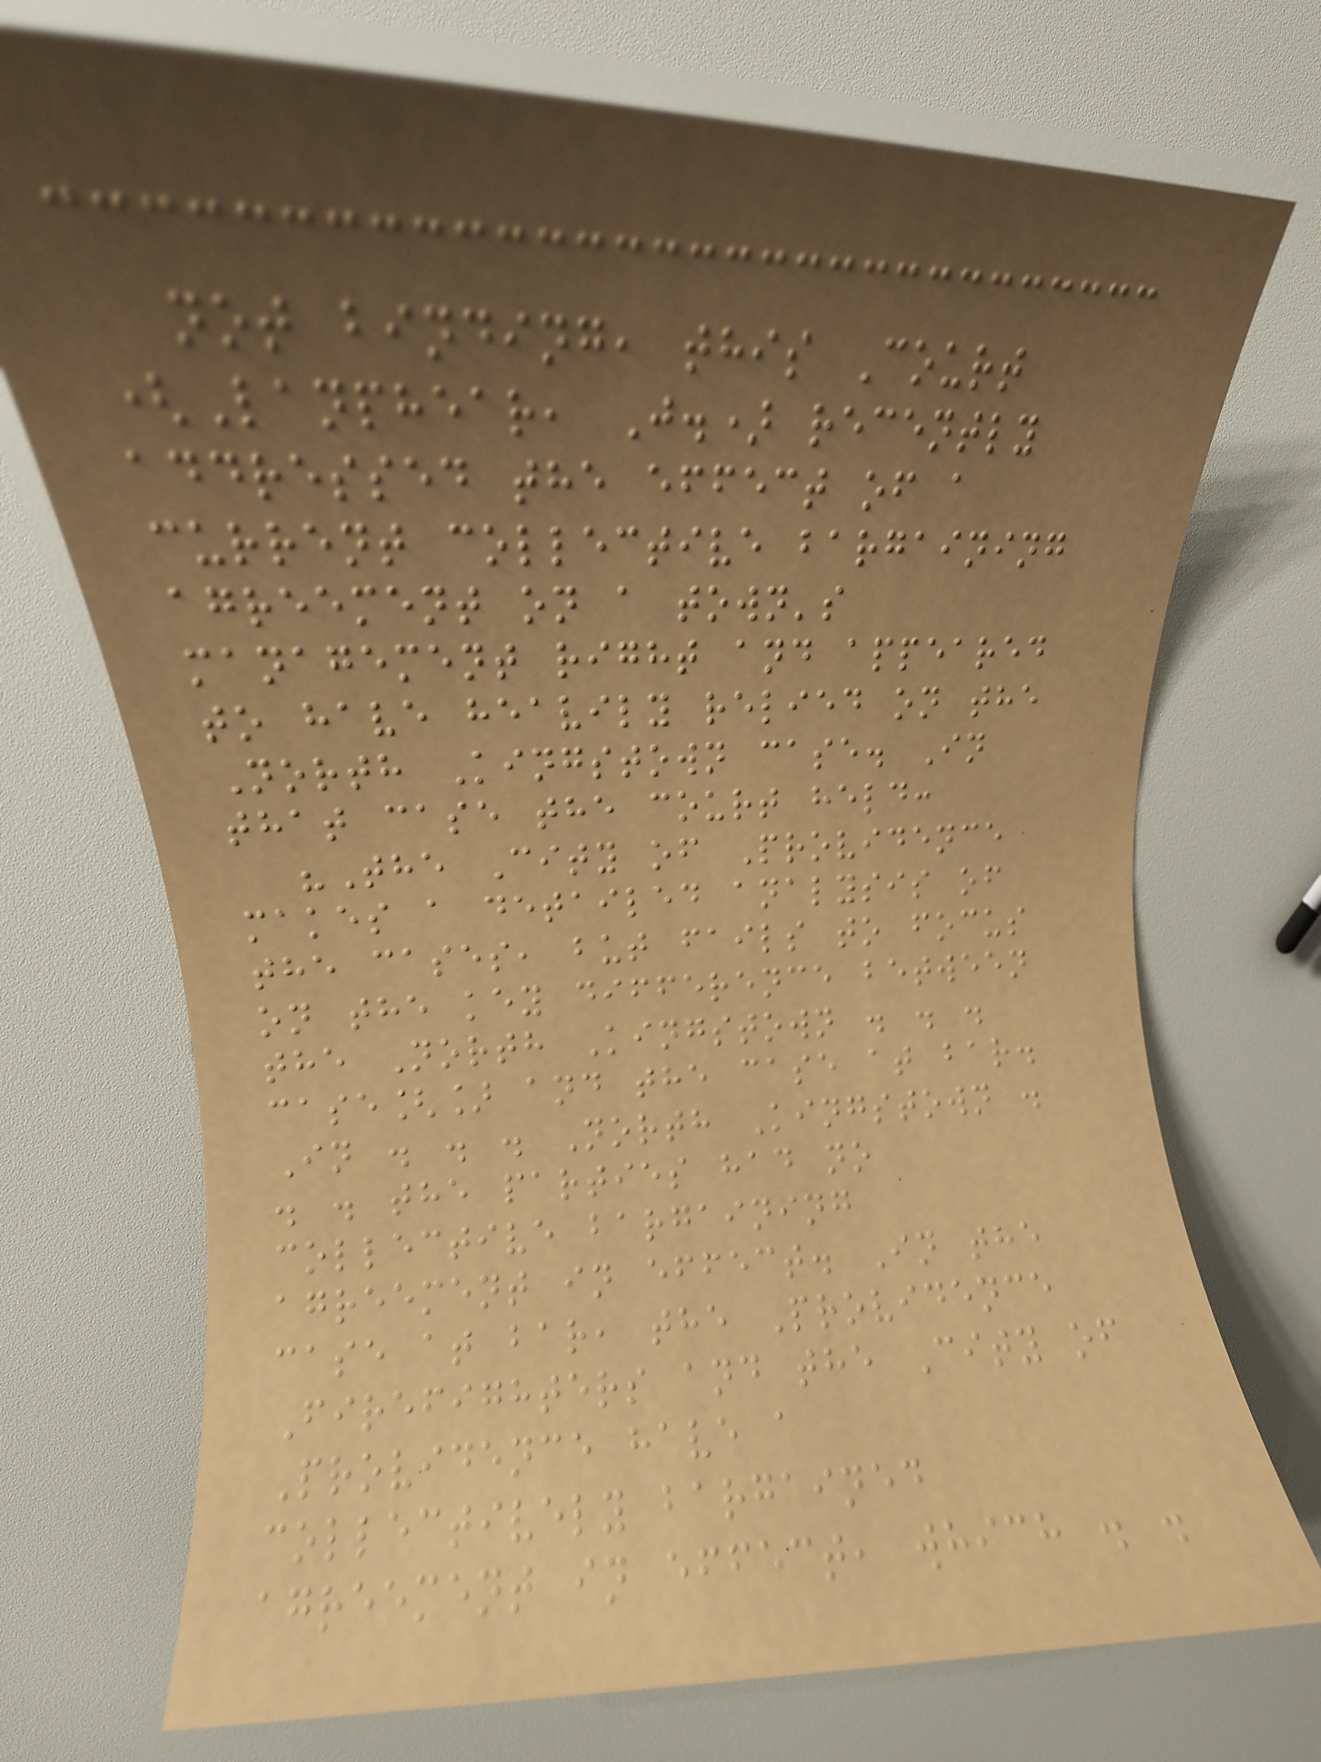not binding, this Court
(Lanphear, J.) recently
addressed the effect of a
current collective bargaining
agreement on a town's
management right and appeared
to have heavily relied on the
North Kingstown case. In
that case the court held:
"The City of Providence
makes a detailed analysis of
the cases, but fails to focus
on the key difference between
the North Kingstown . . .
case[] and the case at bar.
In . . . North Kingstown .
. . the parties had no
collective bargaining
agreement in effect. In the
case at bar, the Providence
Firefighters and the City of
Providence have a
collectively bargained
agreement in effect, which . .
